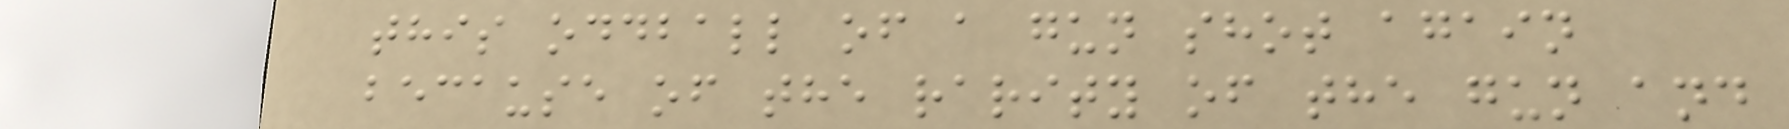this oddball of a gun shot again
because of the rarity of the gun and
